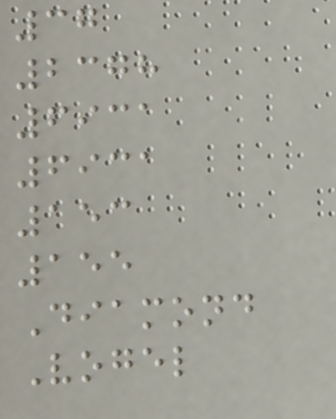37
2378
6931
6931
153
155
Diamond
Vogel
